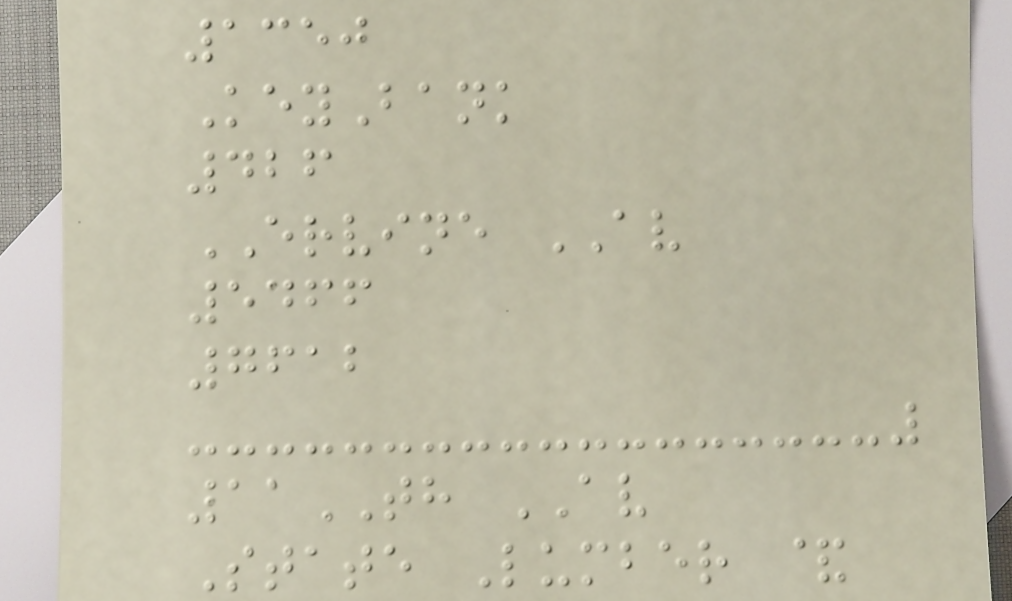1350
KeyBank
426
ERVINE AV
5466
7612
11TH AV
State Lumber &
